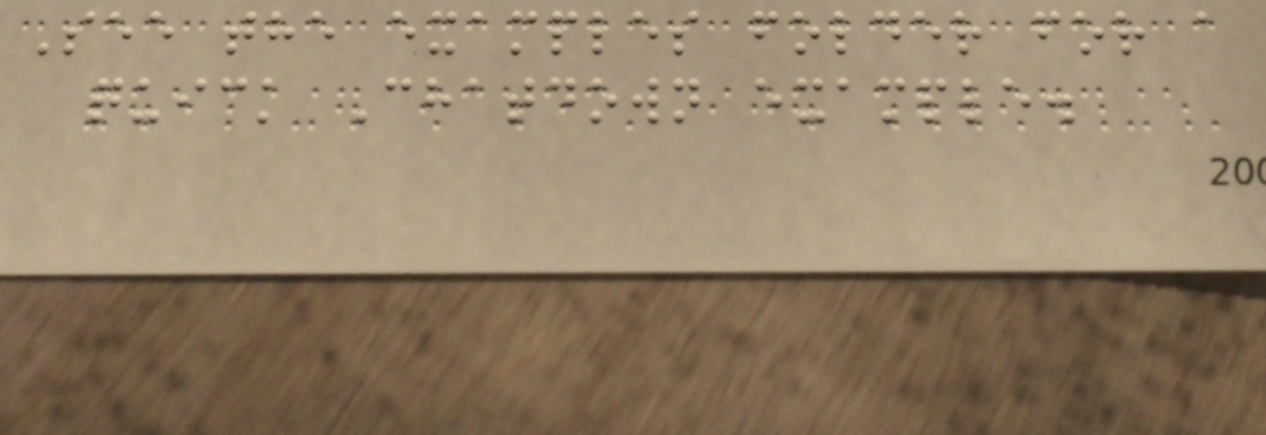See the examples folder for a
quick Chatdown example.
